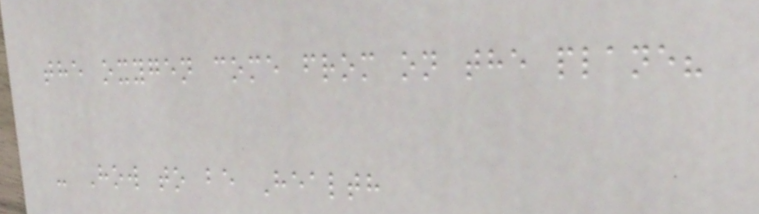the oxygen come from on the plane?
- How to be Health
